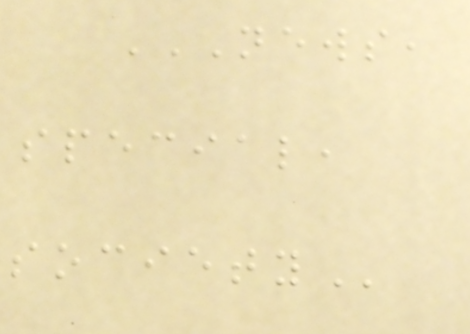NEWS,
SPECIAL,
SOCIETY
